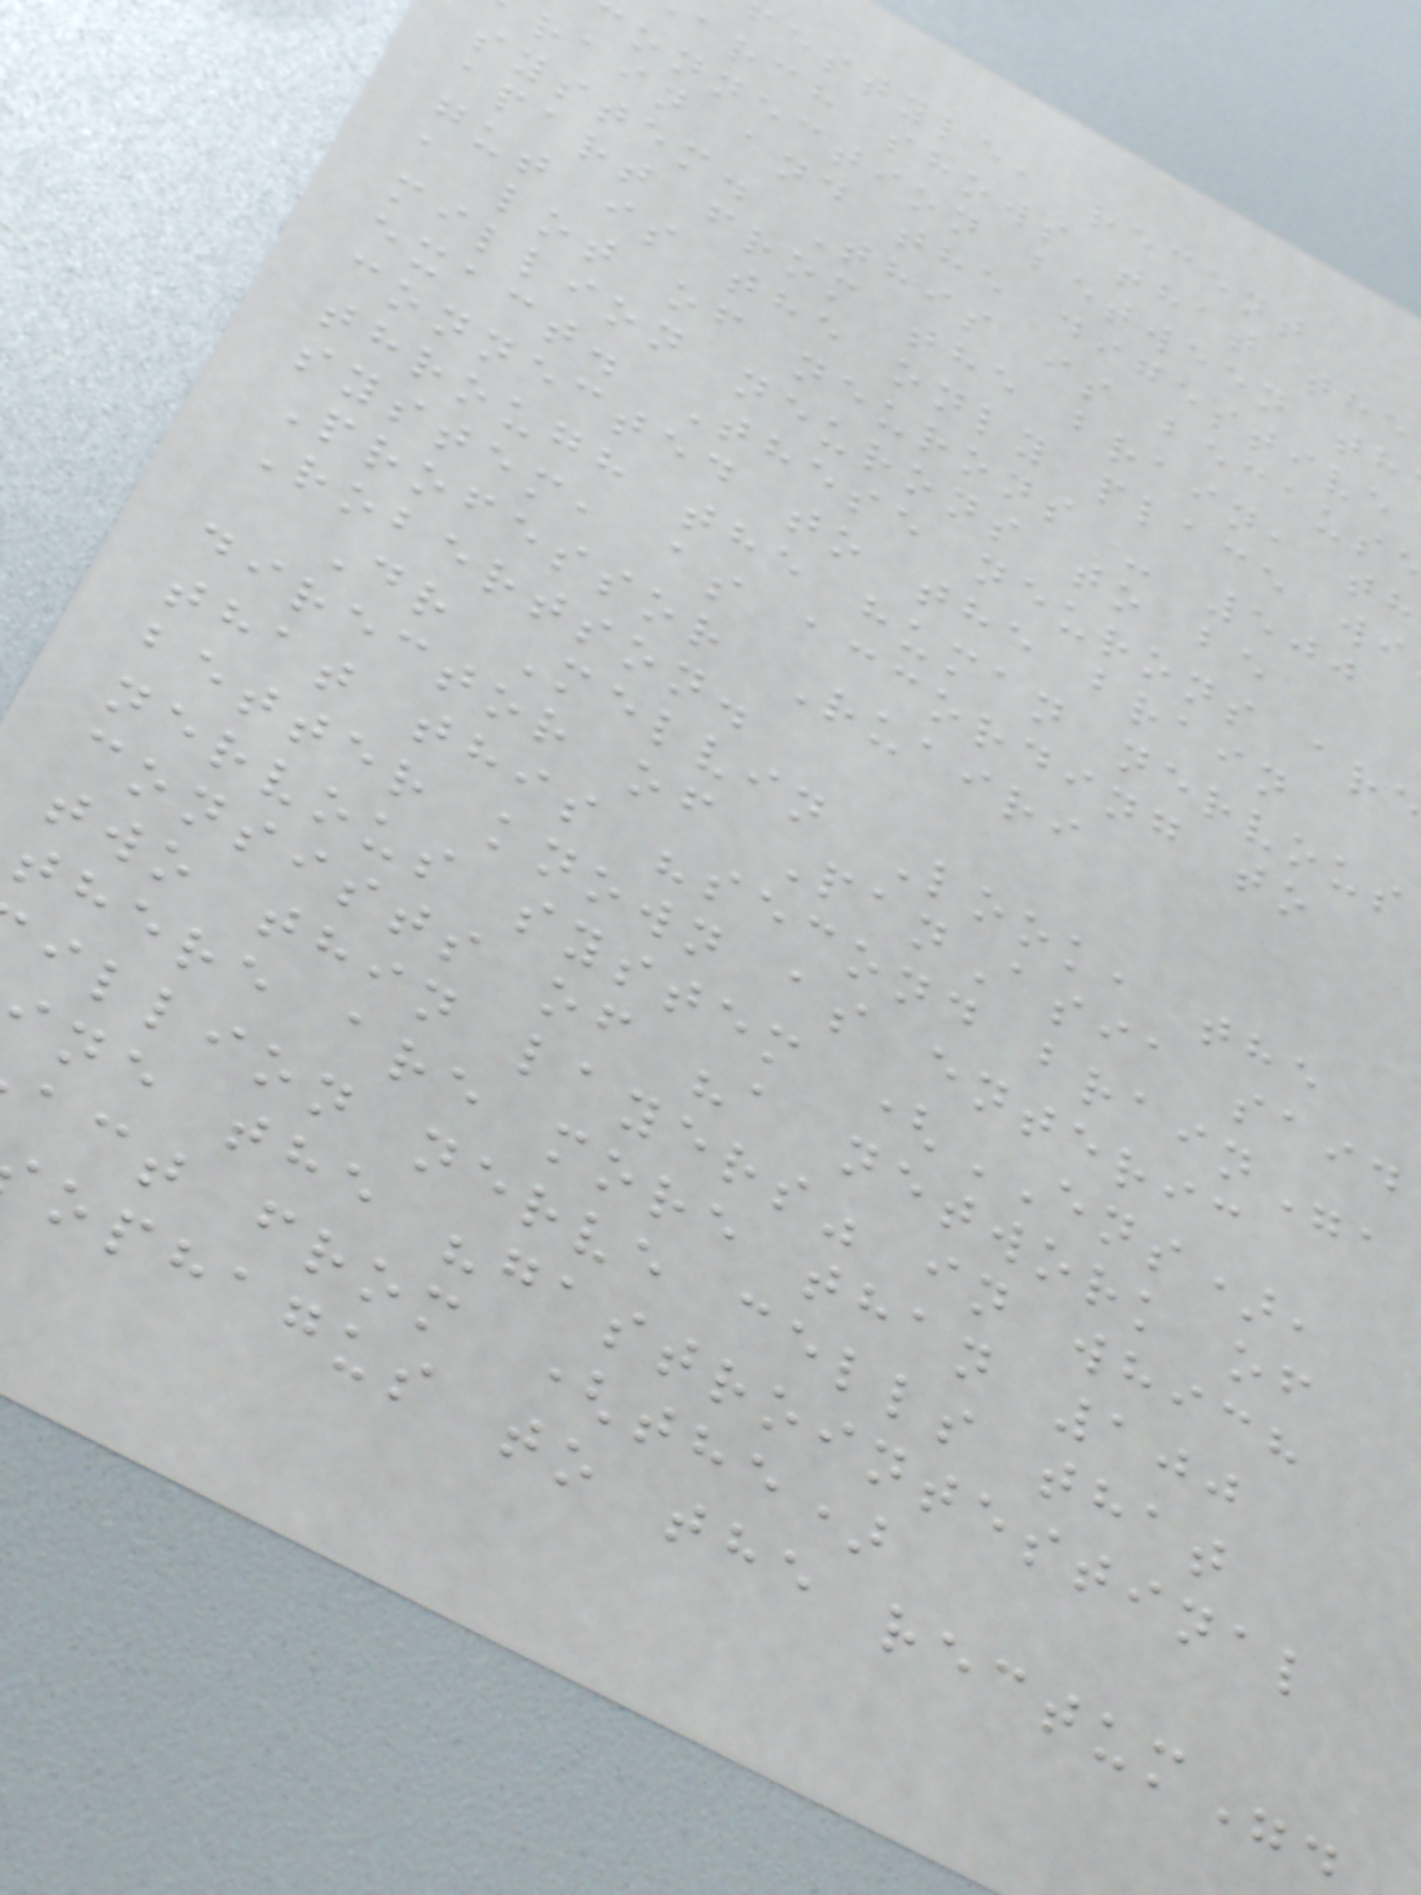estyle, recent
arch shows that the
onnection between th
rain and the digestive
system. This is becaus
apart from the brain, th
gut is the only place wi
a lot of neurons - 500
million neurons to be
exact. These neurons are
connected to the brain
through the human nervous
system, as according to
Professor Ruairi
Robertson.
Dr Melvin Look, the
director of PanAsia said
that this "second brain",
better known as enteric
nervous system (ENS),
consists of "a network of
two thin layers" in which
there are more than 100
illion nerve cells that
ne the "gastrointestinal
act from (the)
ophagus to the rectum".
